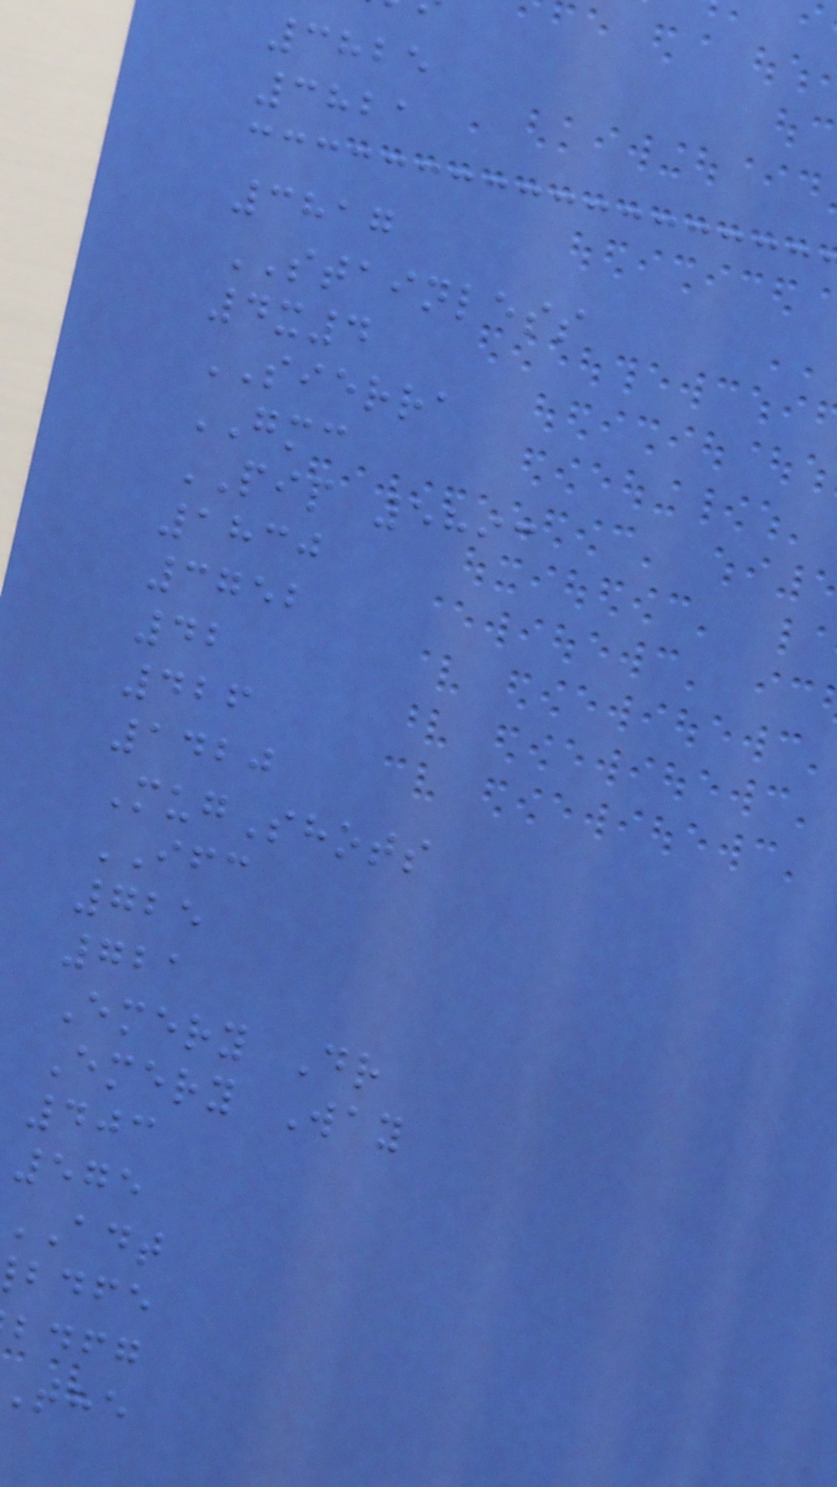3825
3821
3817
STAINLESS
4x4
SIERRA
GMC
PIP 5893
1830
3752
42
426
1420
MugShots
IFC
725
721
Emery Dr
Emery Way
403
575
ADT
bdfe
bdfg
